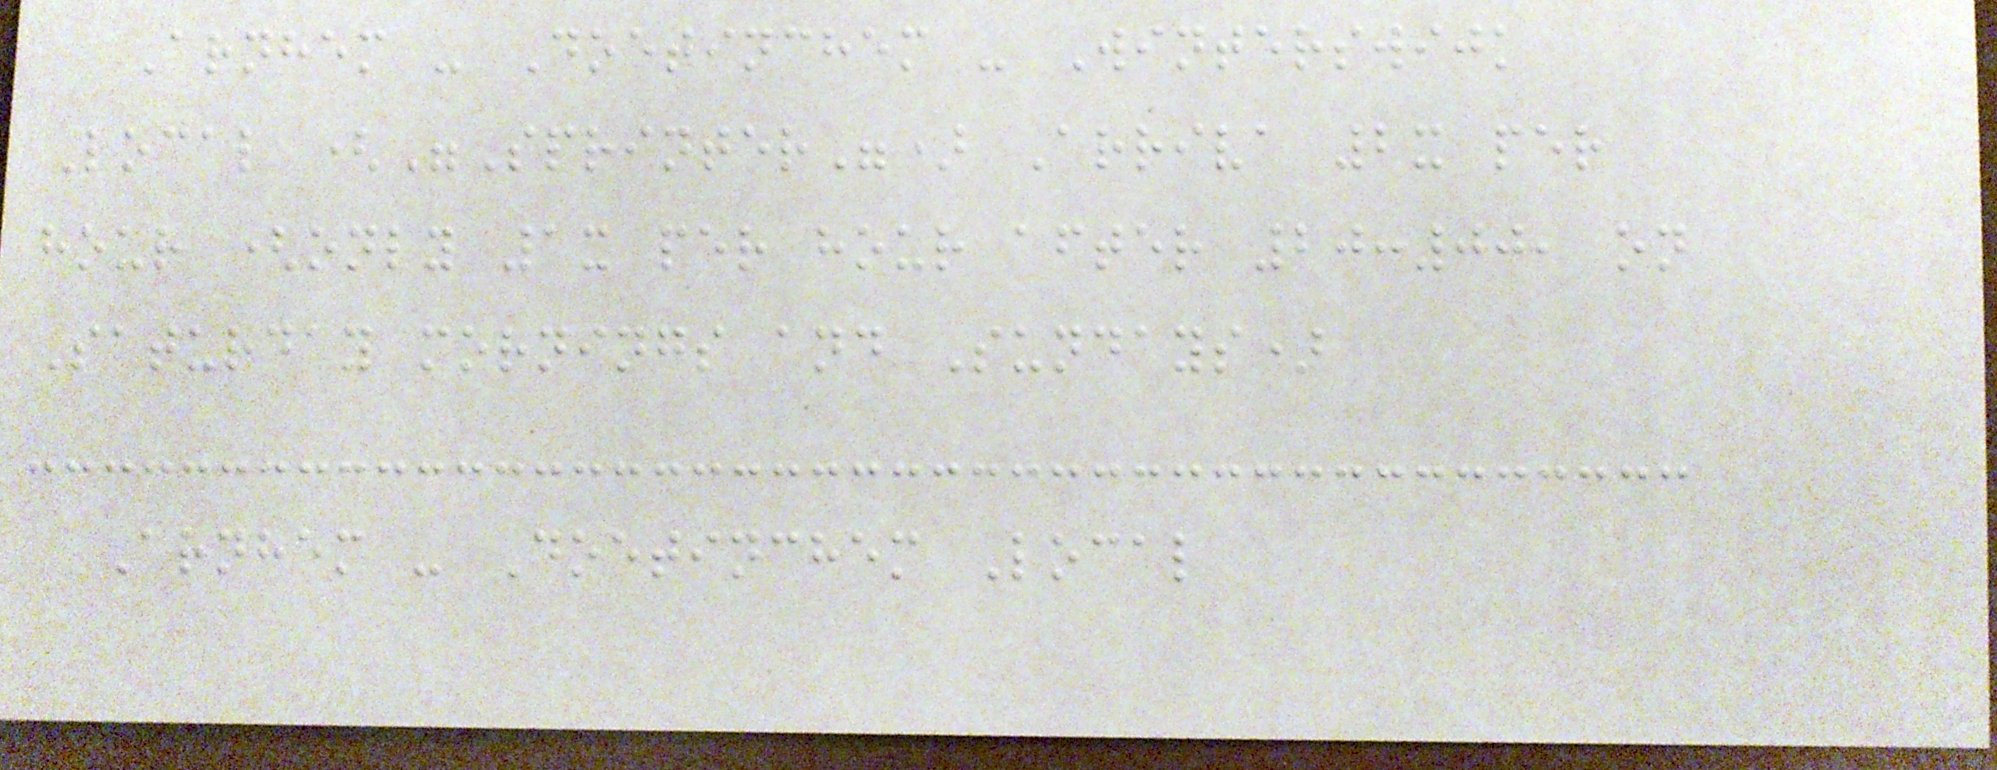Arnhem - Doetinchem - Winterswijk
Local ("Sprinter") Arriva 2x per
hour (only 1x per hour after 20:00, on
Saturday mornings and Sundays)
Arnhem - Doetinchem Local
